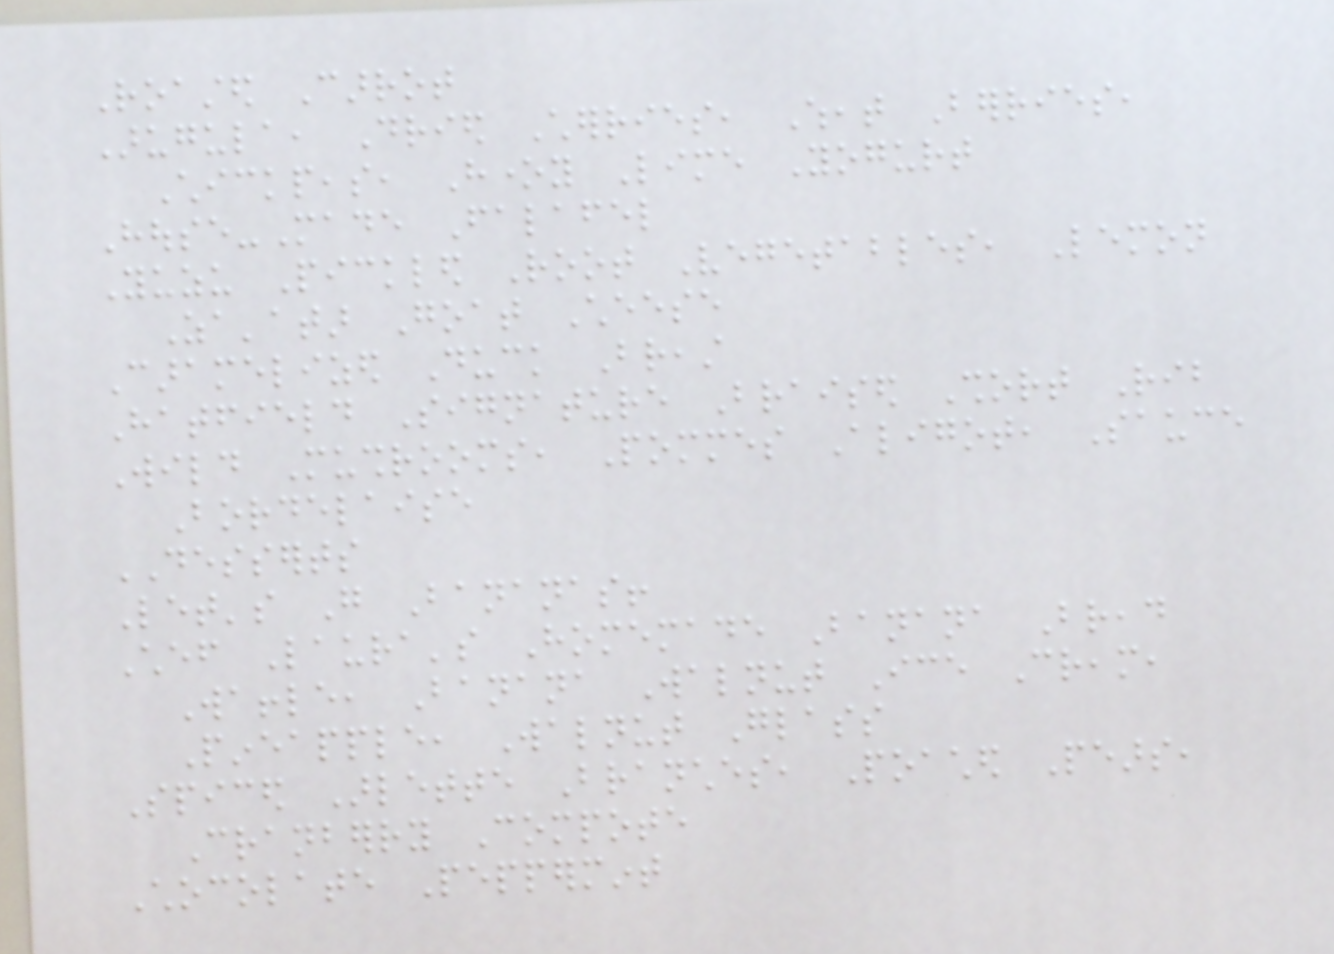Roasted Carrot
Arugula, Dried Cherries, Wheat Berries,
Chickpeas, Honey Lime Yogurt
House-Made Falafel
Yuzu Pickled Root Vegetables, Lemon
Za'atar Goat Cheese
Caramelized Duck Breast
Hatfield Signature Braised Short Rib
Wild Mushrooms, Pommes Aligot, Sauce
Bordelaise
DESSERTS
Let's Go Bananas!
Chef Laura's Homemade Banana Bread
Waffle, Banana Walnut Ice Cream,
Pineapple, Walnut Glass
Spiced Arlette Branches, Poached Pears,
Cranberry Compote
Chocolate Peppermint
